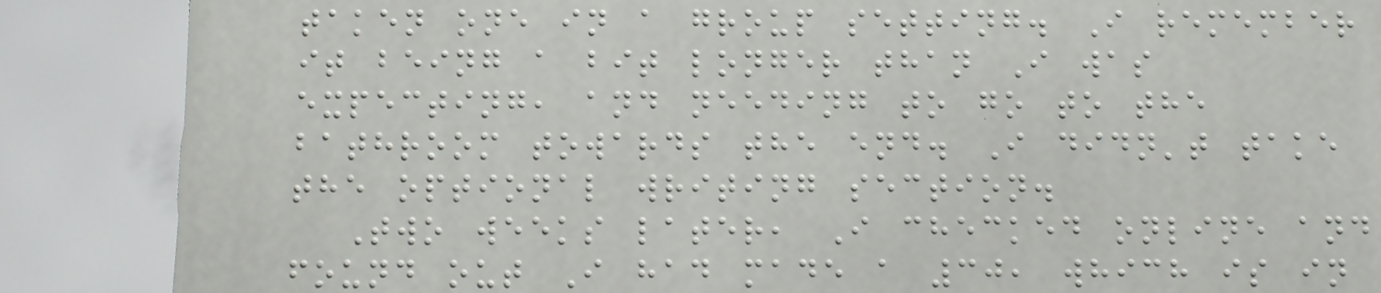taken one in a group setting. I remember
it being a bit longer than I was
expecting, and needing to go to the
bathroom towards the end. I didn't take
the optional writing section.
Two weeks later, I checked online and
found out I had made a 30, which is in
